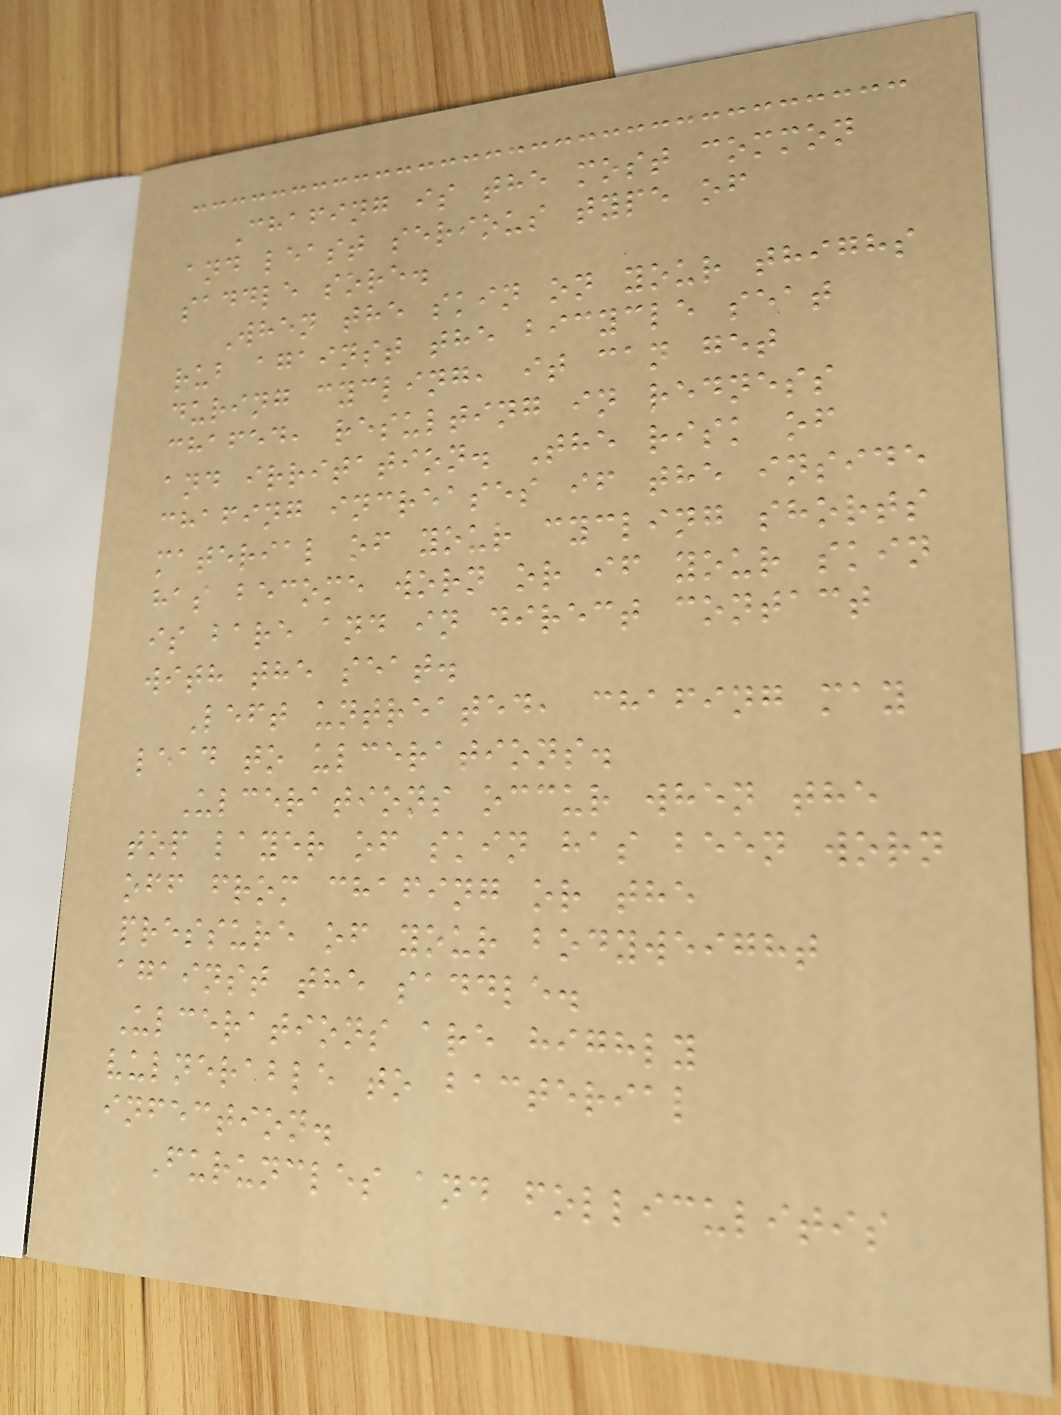Chafing is the most common
and least serious type of
saddle sore.
When the skin on your thighs
rub against the bicycle seat
during cycling, it can get
chafed, resulting in redness
and irritation. The risk of
chafing increases if the inside
material of your cycling shorts
has become worn or if your skin
is bare and in direct contact
with the seat.
Left untreated, chafing may
lead to ulcerations.
Ulcerations occur when the
top layer of skin has been worn
off from chafing or the
pressure of your bodyweight
against the saddle.
Ulcerations are highly
vulnerable to bacterial
infection.
Furuncles and folliculitis
